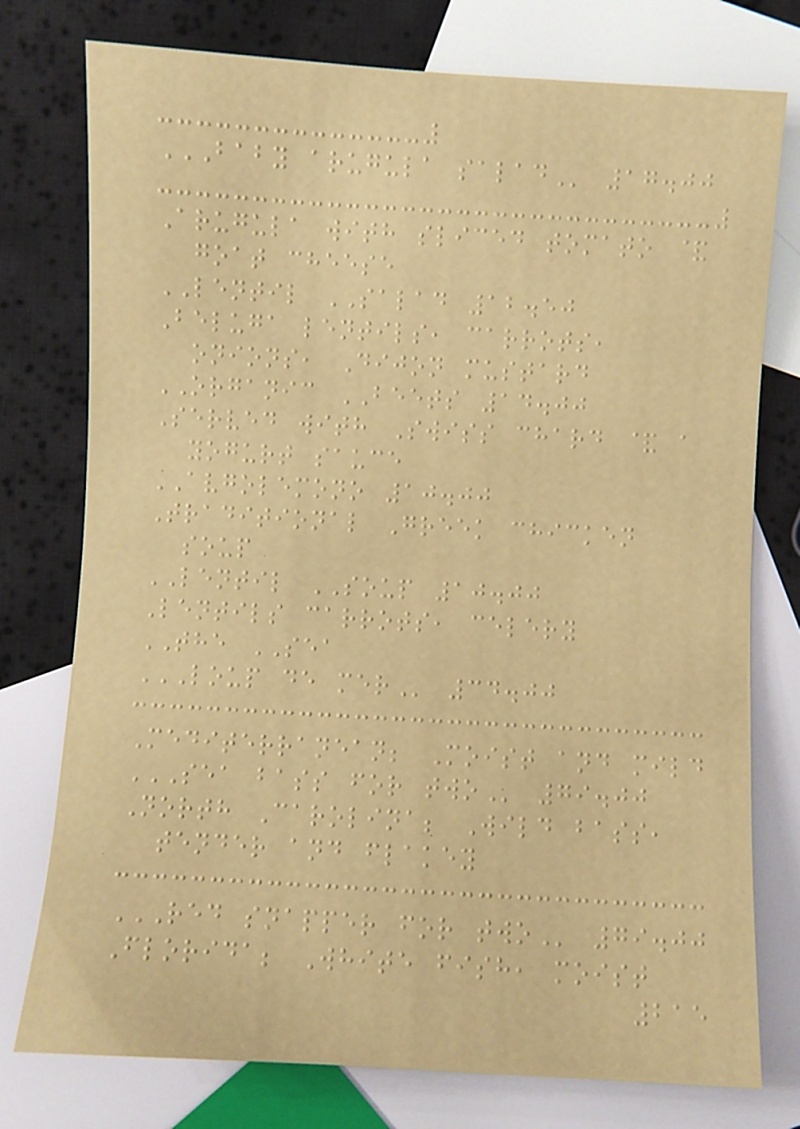BABY ARUGULA SALAD 17.00
Arugula with sliced tomato &
goat cheese
LENTIL SALAD 12.50
Beluga lentils, carrots,
onions, Dijon mustard
ORGANIC BEETS 14.00
Served with Swiss chard & a
yogurt sauce
AVGOLEMONO 10.00
Traditional Greek chicken
soup
LENTIL SOUP 10.00
Lentils carrots, celery
THE SEA
LOUP DE MER 34.00
Mediterranean; Moist and mild
SEA BASS FOR TWO 79.00
North Carolina; Wild bass,
tender and flakey
RED SNAPPER FOR TWO 79.00
Florida; White fish, moist
215
